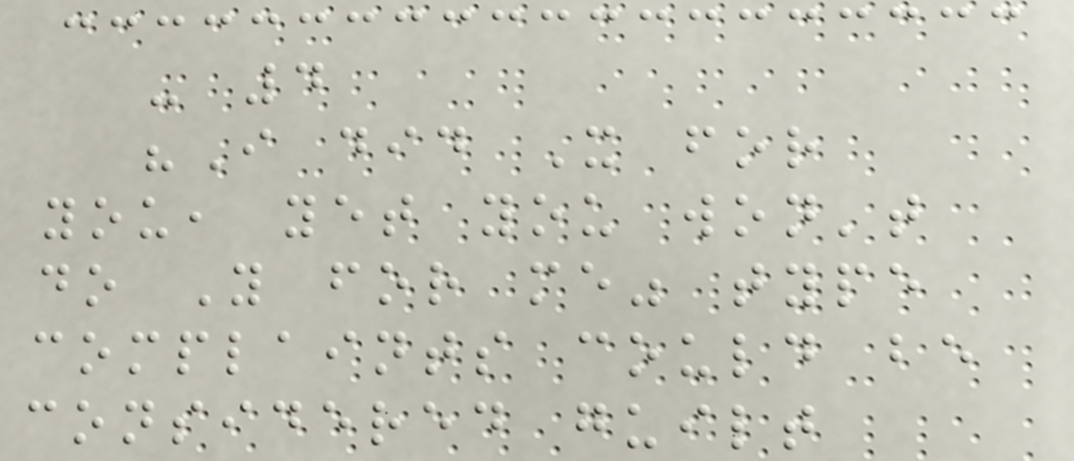- 4
"I did X for
you, yet you won't
do Y for me" type
complaints could be
considered guilt
